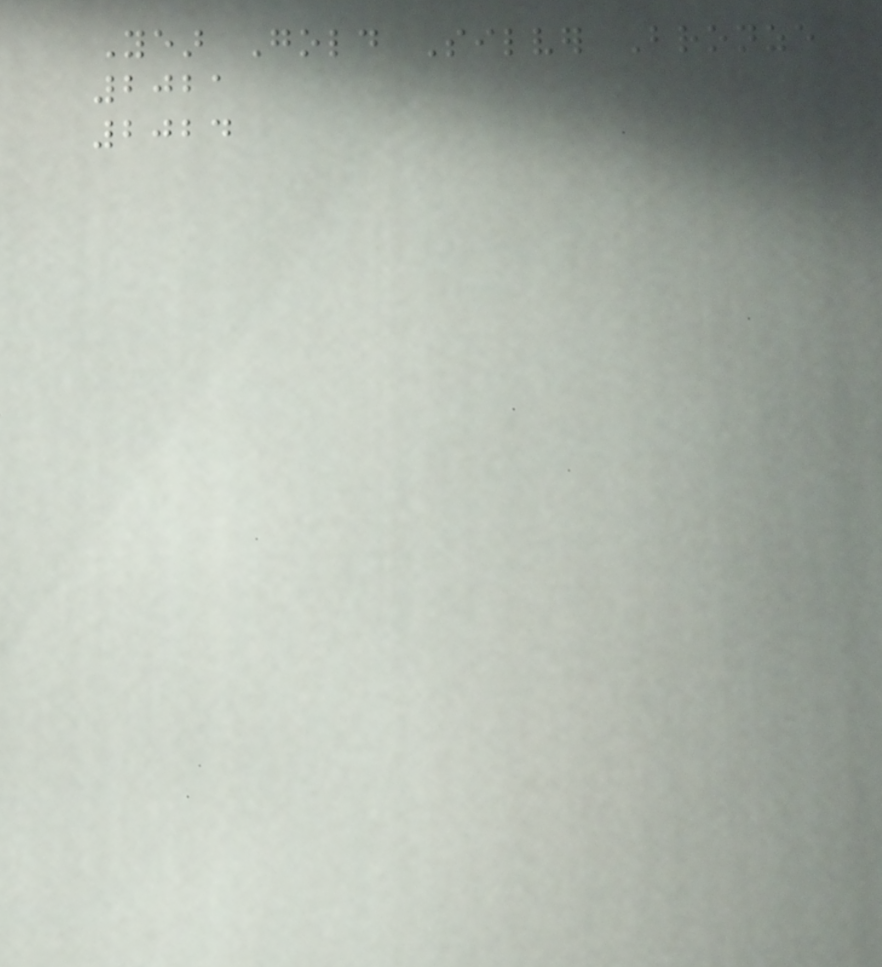Year Gold Silver Bronze
2021
2024
